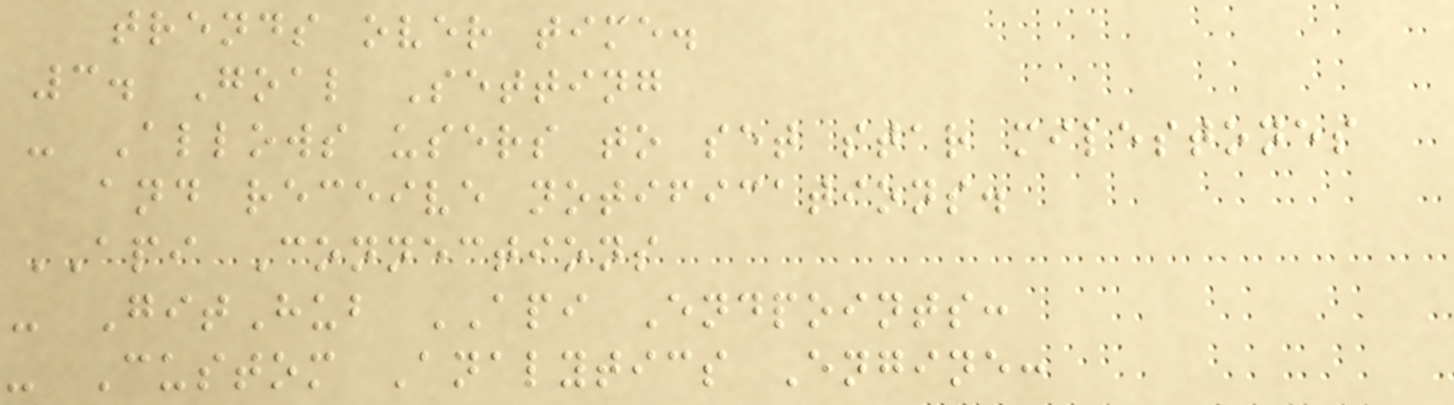trends over time.
3. Goal Setting
- Allows users to set star milestones
and receive notifications.
API Connections
- GitHub API Endpoints:
- Custom Analytics Engine:
